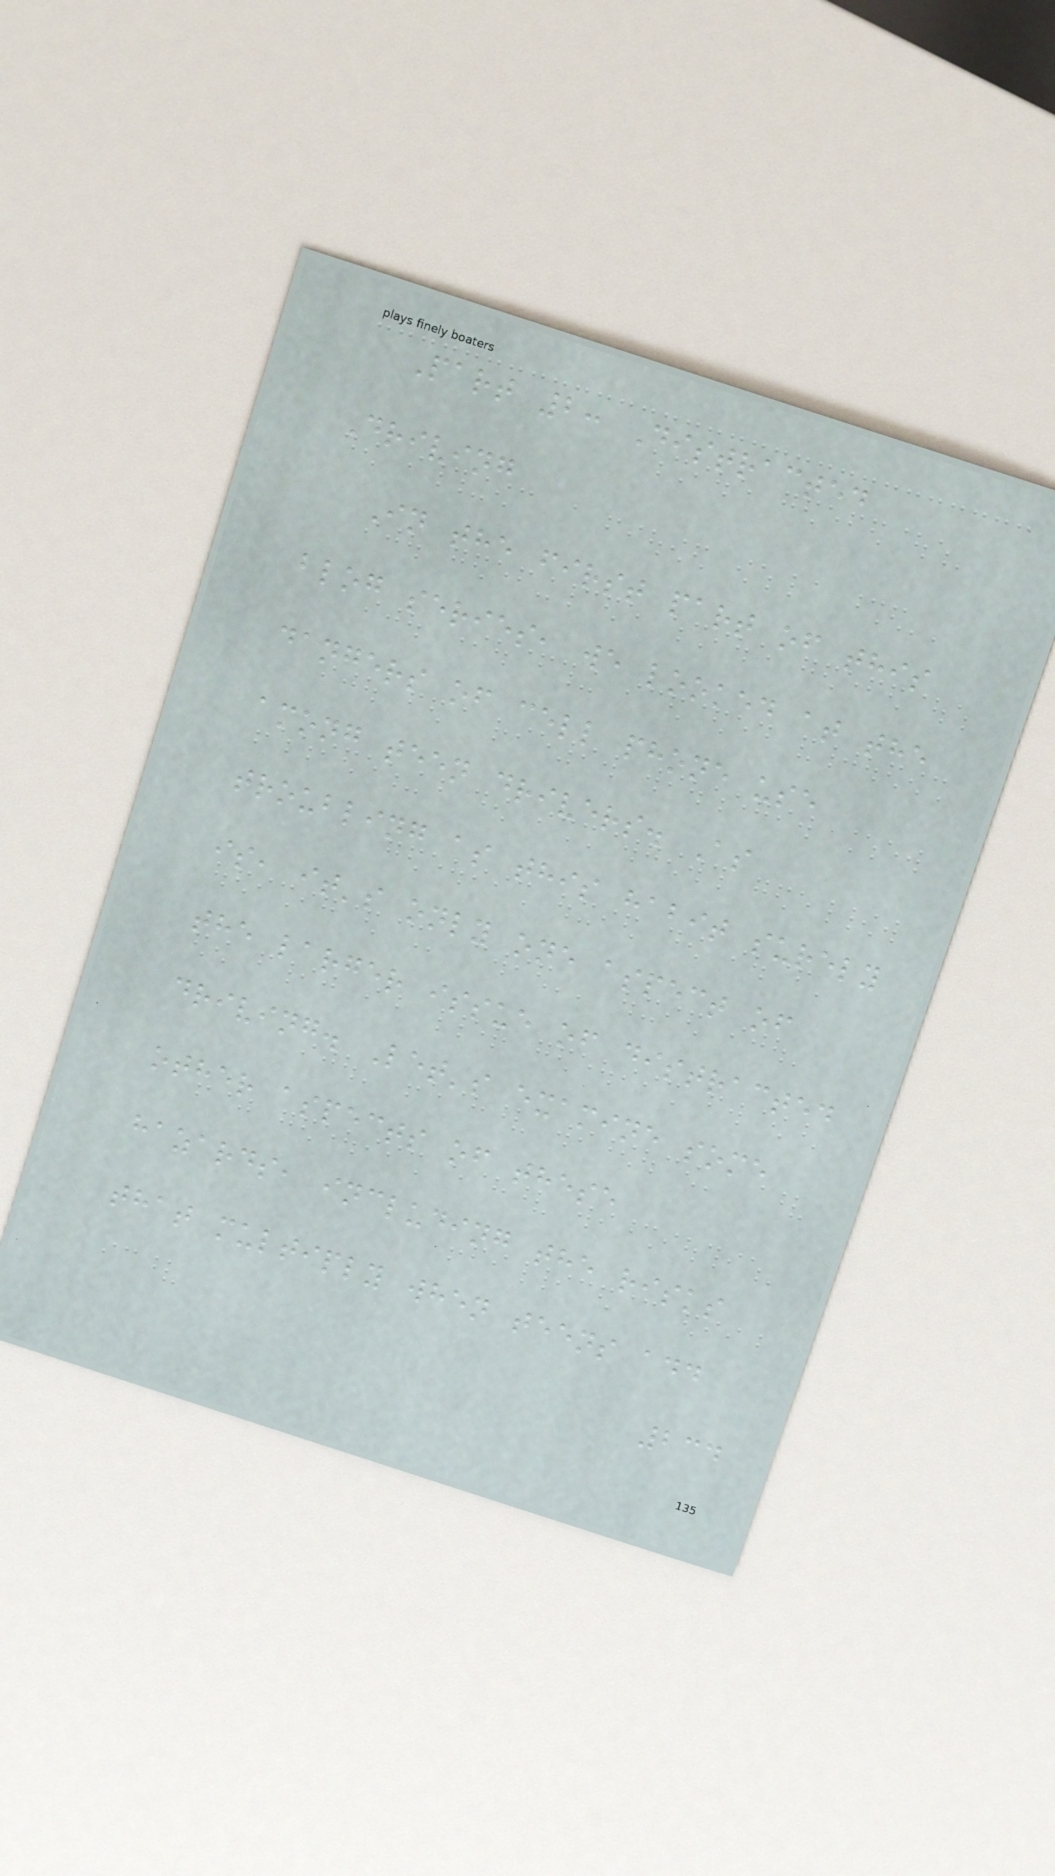Part 2: Distracted
Driving
In the first part of this
blog series, we looked at the
dangers of cell phone use
among teen drivers. As
troubling as this habit surely
is, it's only one aspect of
the larger issue of distracted
driving. Let's examine some
other aspects of these
hazards, including the risks
that multiply when teens add
234
